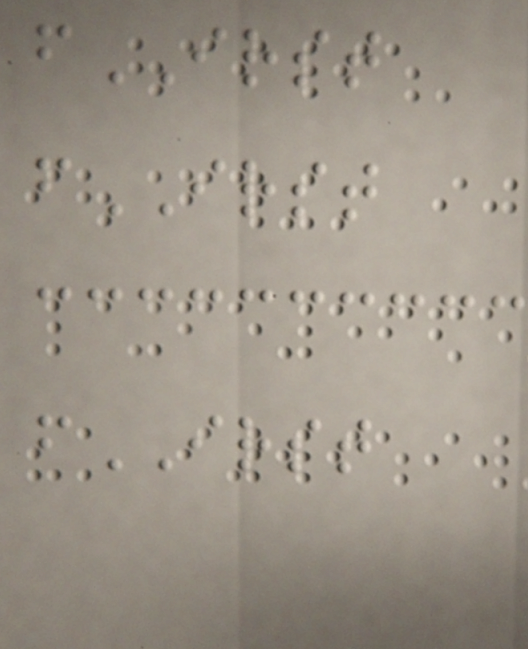fIRST
fIRST
fIRST
